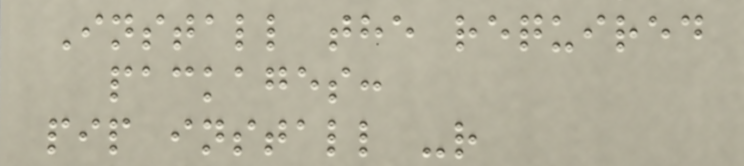Install the required
packages:
pip install -r
